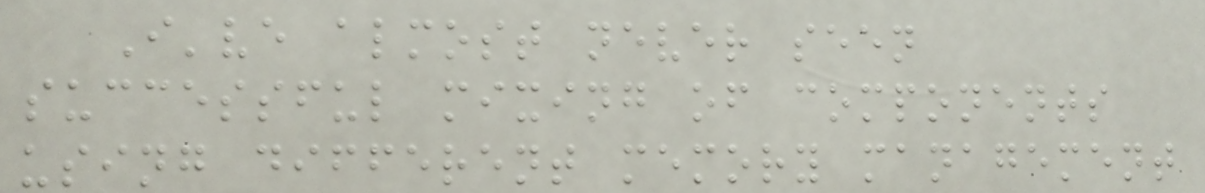I've almost never seen
successful mixing of components
using different memory management
